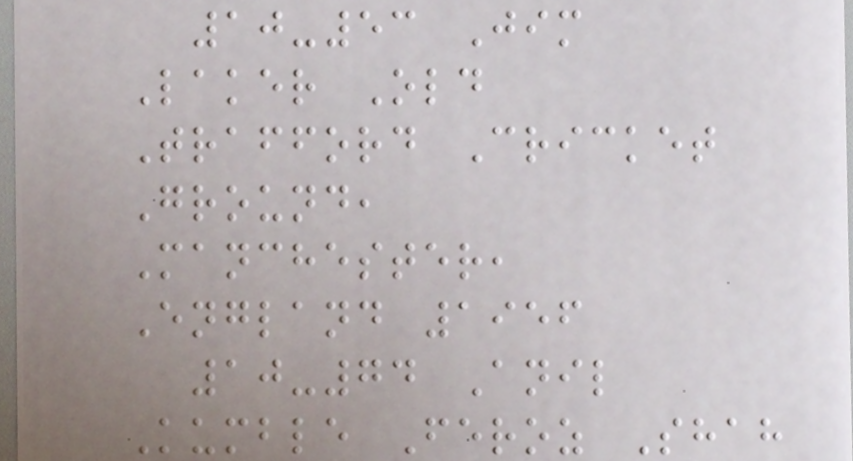10-53 Jim
Laker Old
Trafford Cricket
Ground,
Manchester,
England 1956
10-74 Anil
Kumble Feroz Shah
